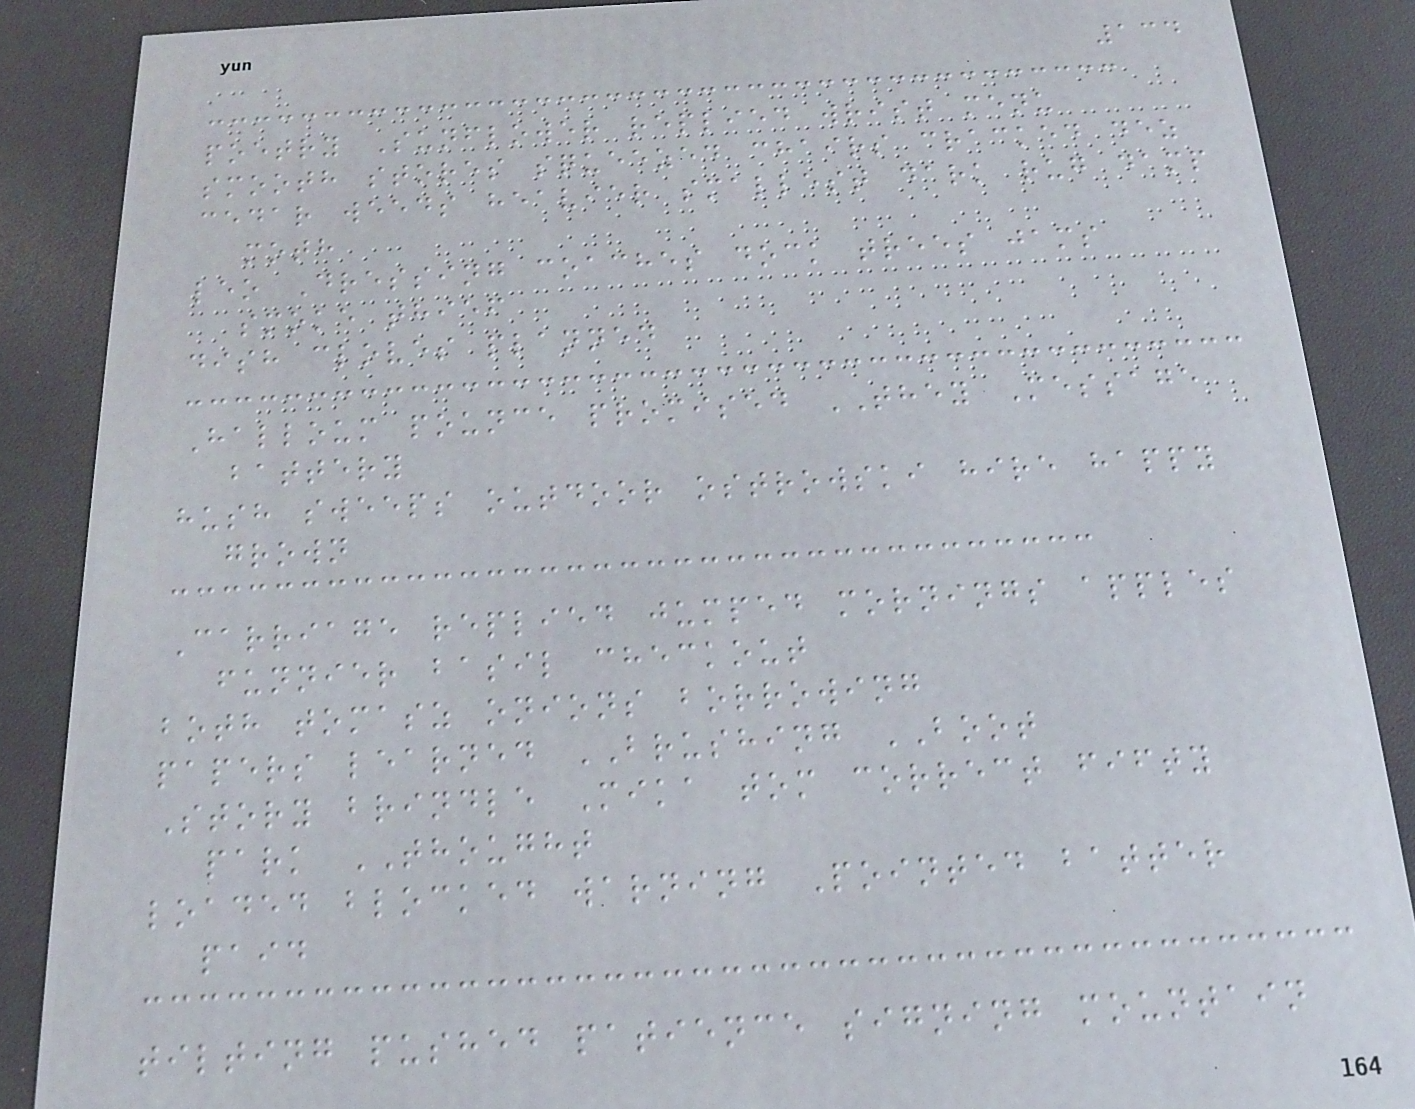134
poetry Sunflower replied wrist menu
smooth stores squeezed chairs cracked dez
cedar weeds heavier smallest dark rug damp
moth
leo Dressing coaches dock trees jams
smoke thief
dish cloves planned
Halloum pounce promised THEY Message
battery
hush sweeps outdoor ostrowski hire happy
grown
Carriage replied jumped mornings apples
funnier basil checkout
both tomasz onions borrowing
papers learned BRUSHING BOOT
Story brindle Mika tom correct fifty
park THOUGHT
loaded blocked warning Pointed batter
paid
tilting pushed patience signing mountain
